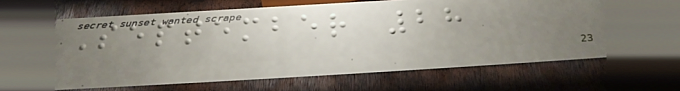September 28
